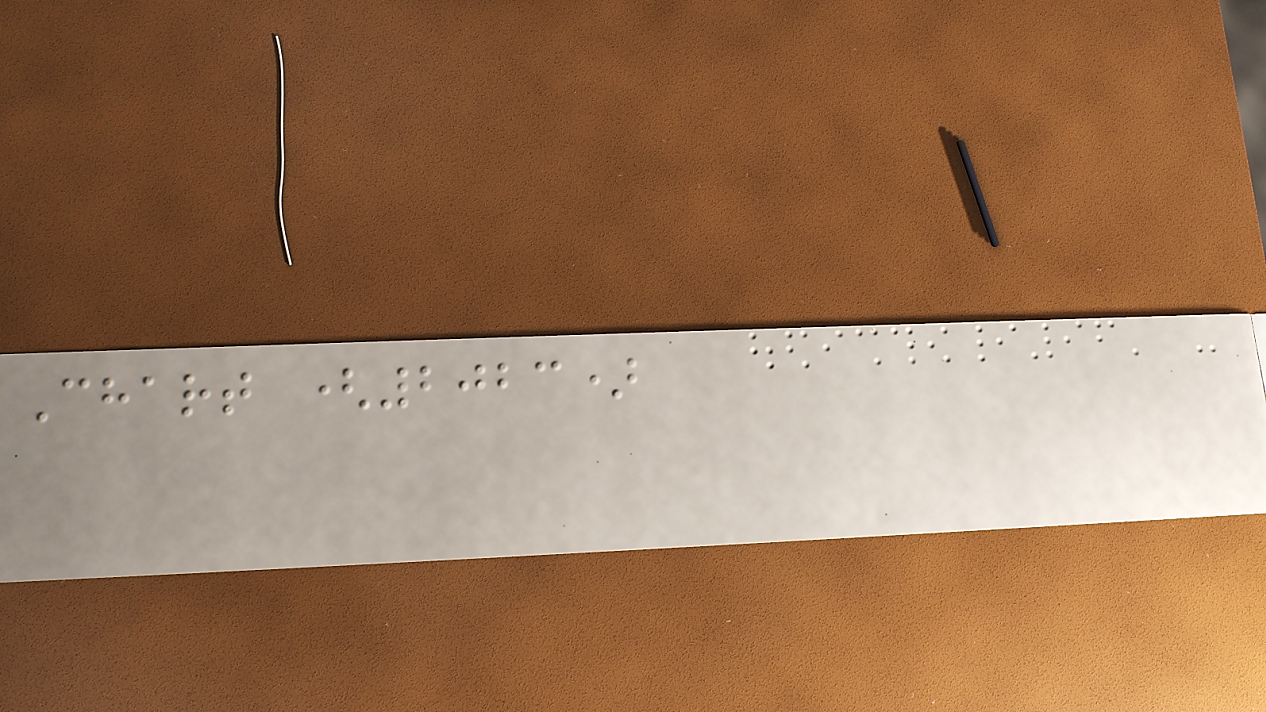Chart (2023)
